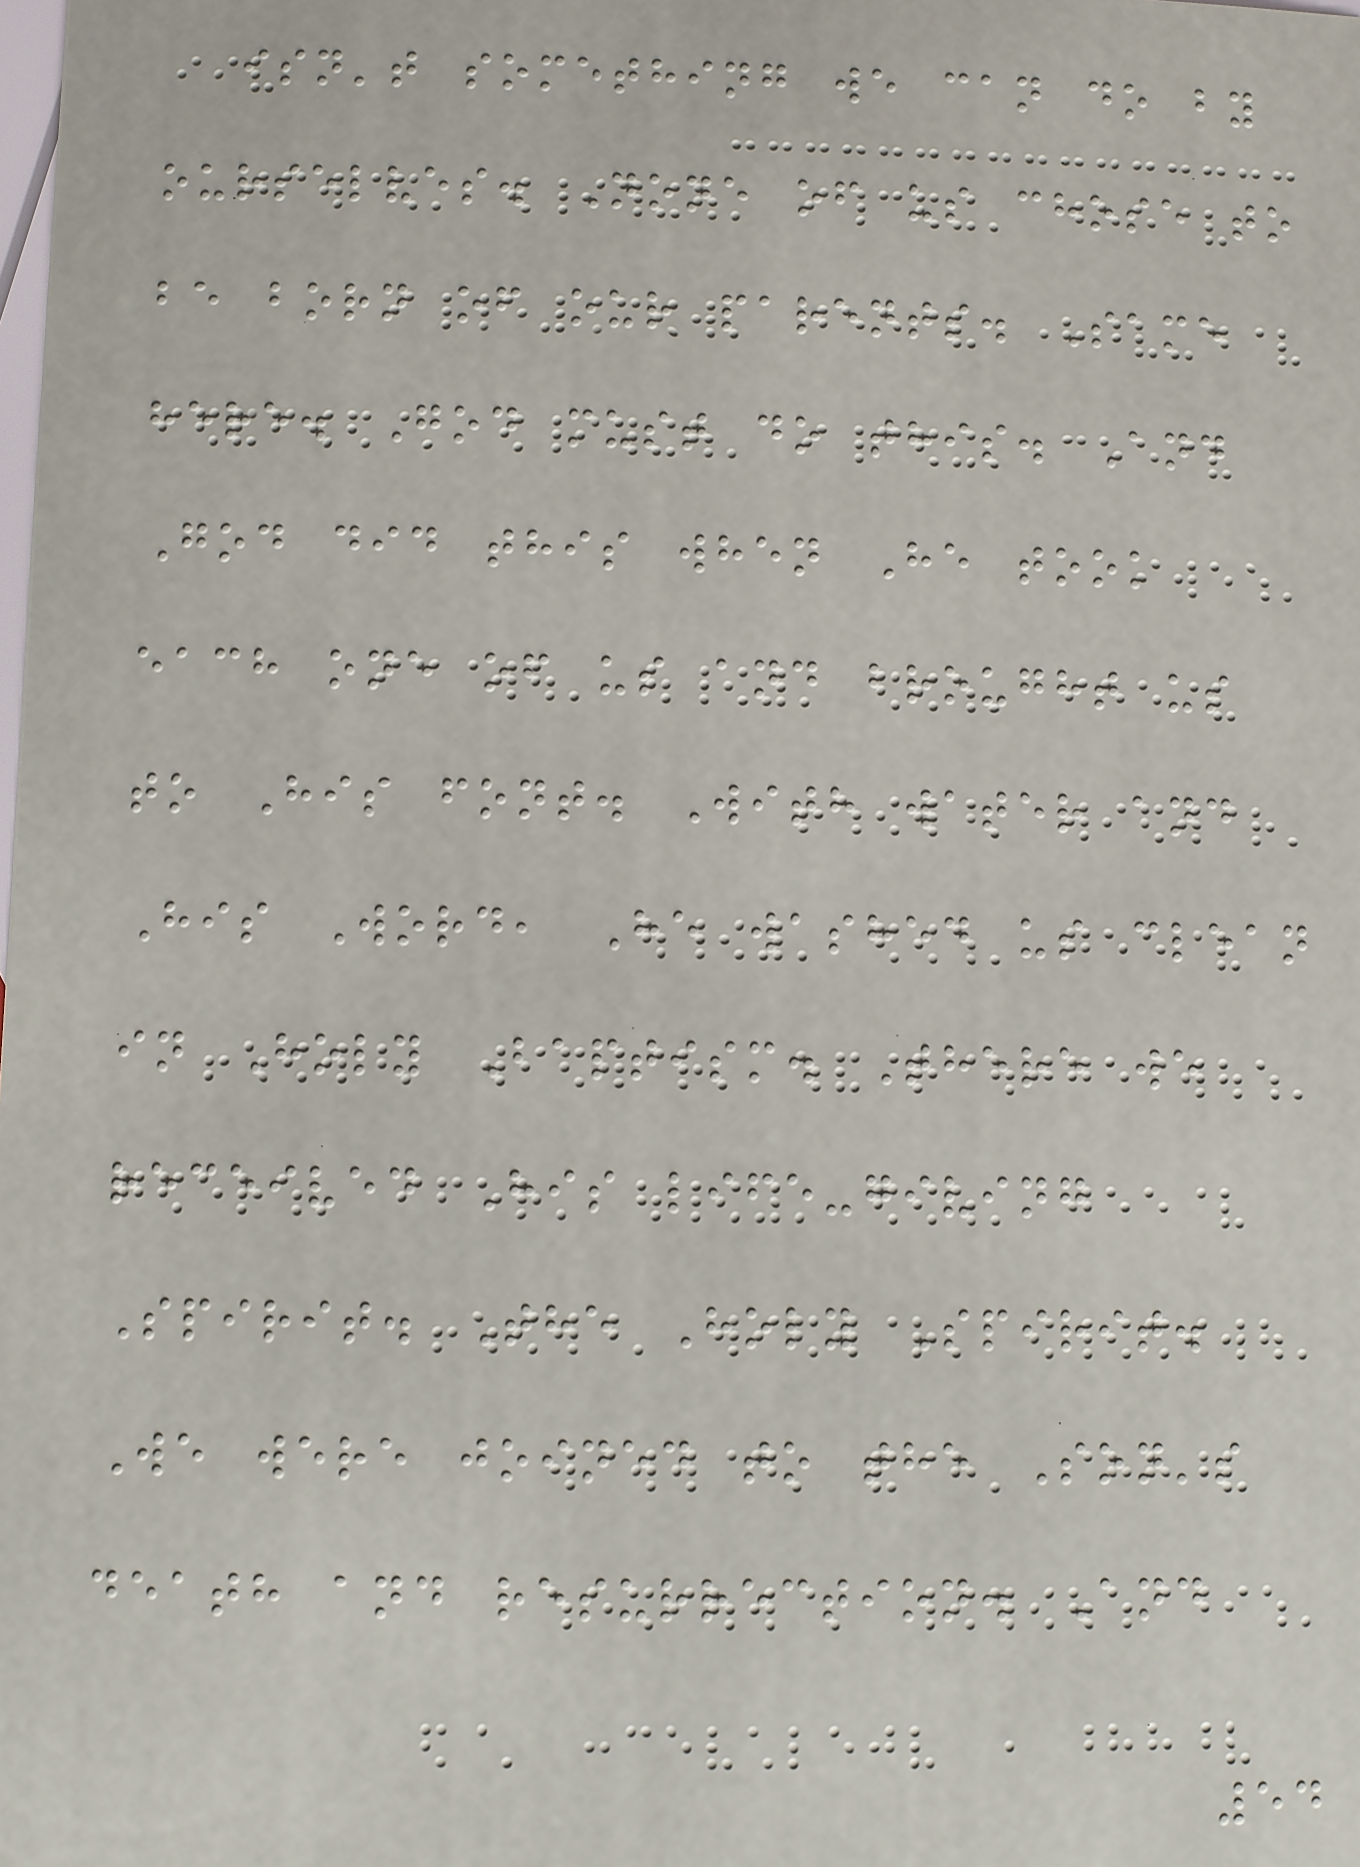isn't something we can do by
ourselves. None of us chose to
be born of our parents. Same
here. God must do this. And
God did this when He took
each one of us and brought us
to His font. With water and
His Word, He washed us clean
in Holy Baptism. There we
received His life-giving
Spirit. The Holy Spirit.
We were joined to the Son's
death and resurrection. And
54
